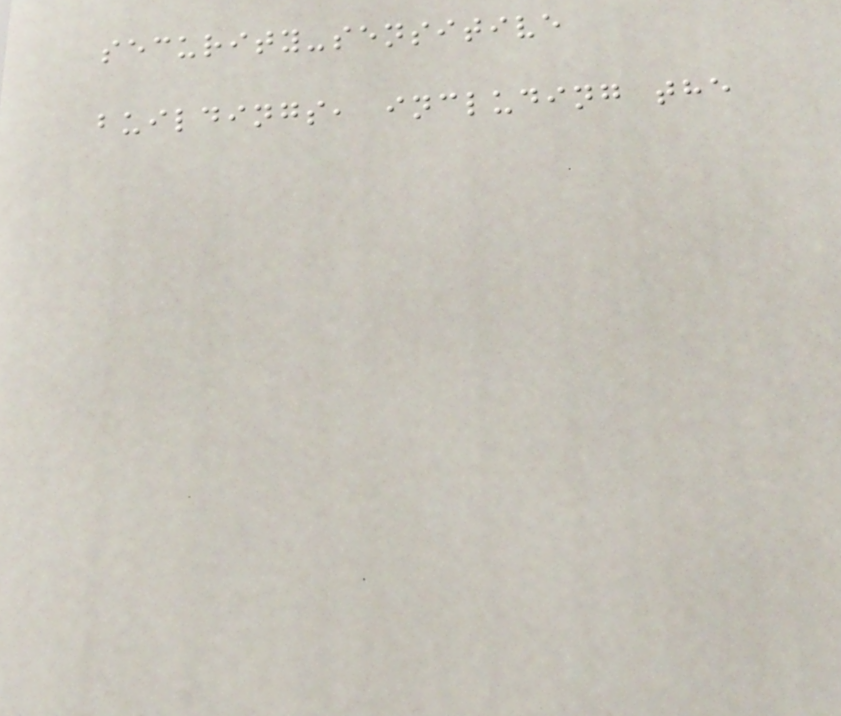security-sensitive
buildings, including the
